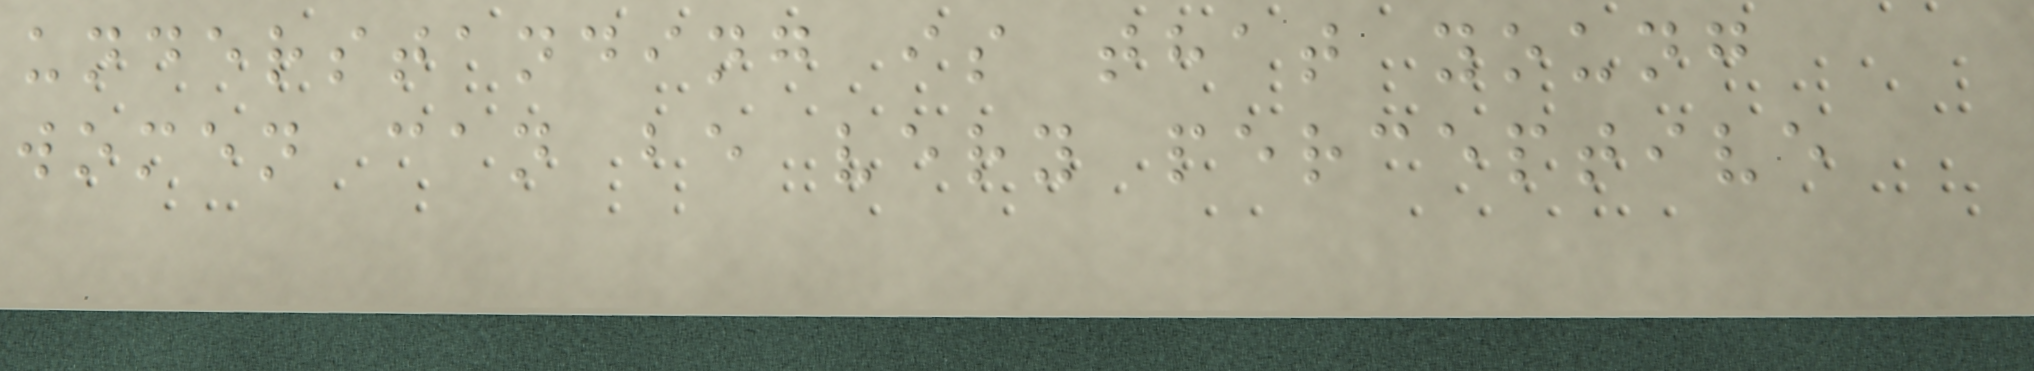understanding is that young
women can be very perceptive
